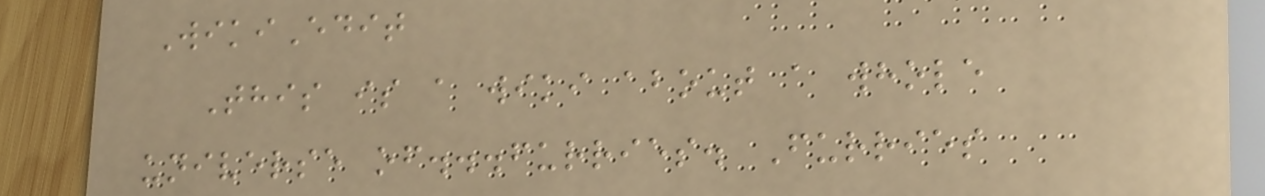WikiEdit
This is a wiki about a whole
universe of...furries. Furries
